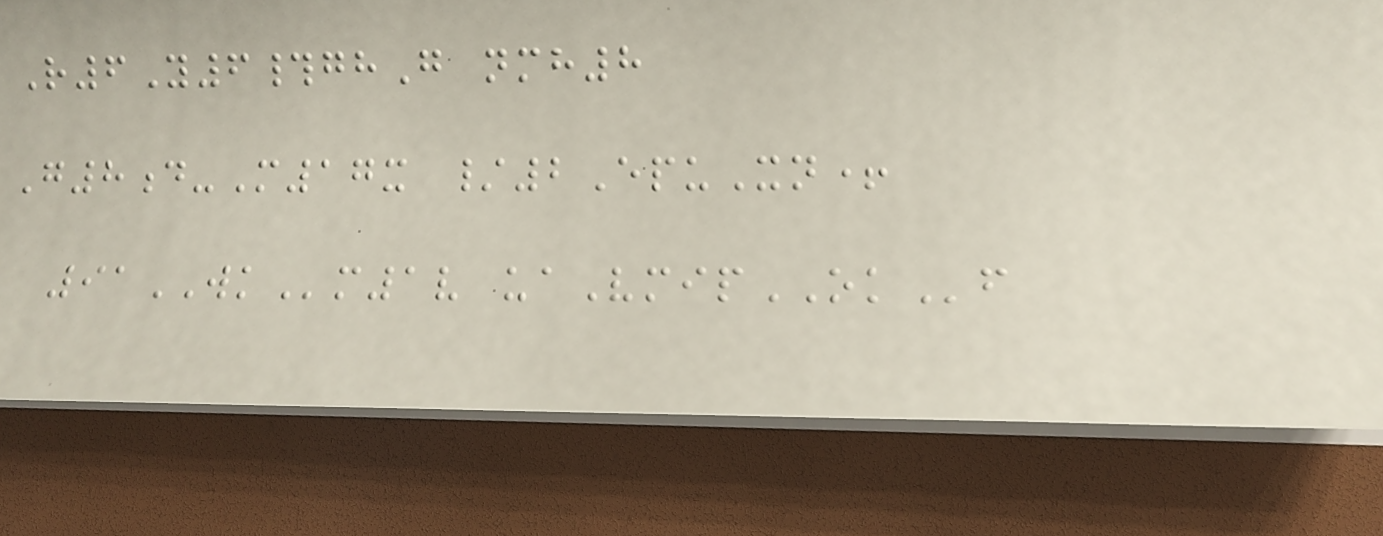R6Y6#ghG nmh8
G8d-M17x /2EpuXn+
91WKm1v uaVmipOKf
